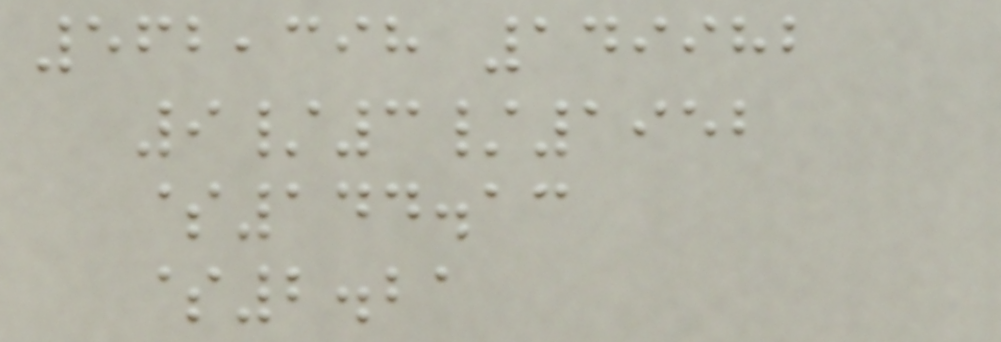562,398 149982
9/3/1952
$144.13
$2.21
